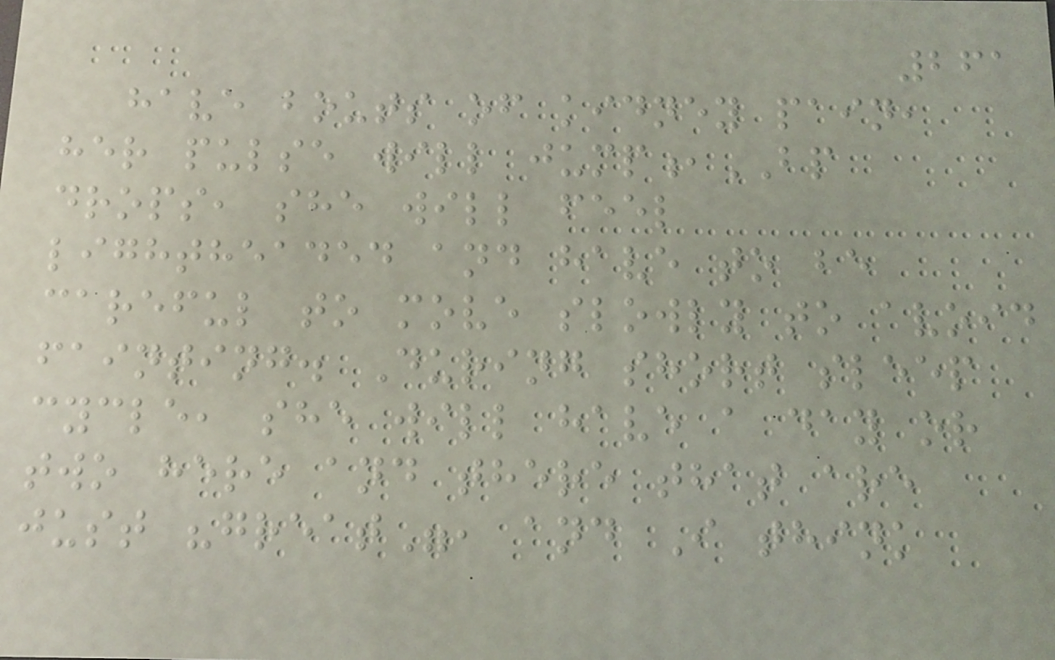261
have bouts of kidney pain,
her pulse will jump,BP
drops, she will feel
lightheaded and have to be
careful to move slowly to avoid
fainting. During short sleep
cycle, she will have a day or
two here and there that are
just "great", and I think
